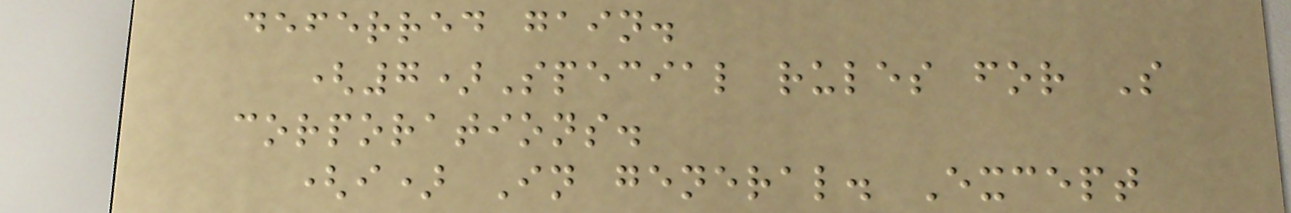deferred gain.
(7)Special rules for S
corporations.
(i) In general. Except
